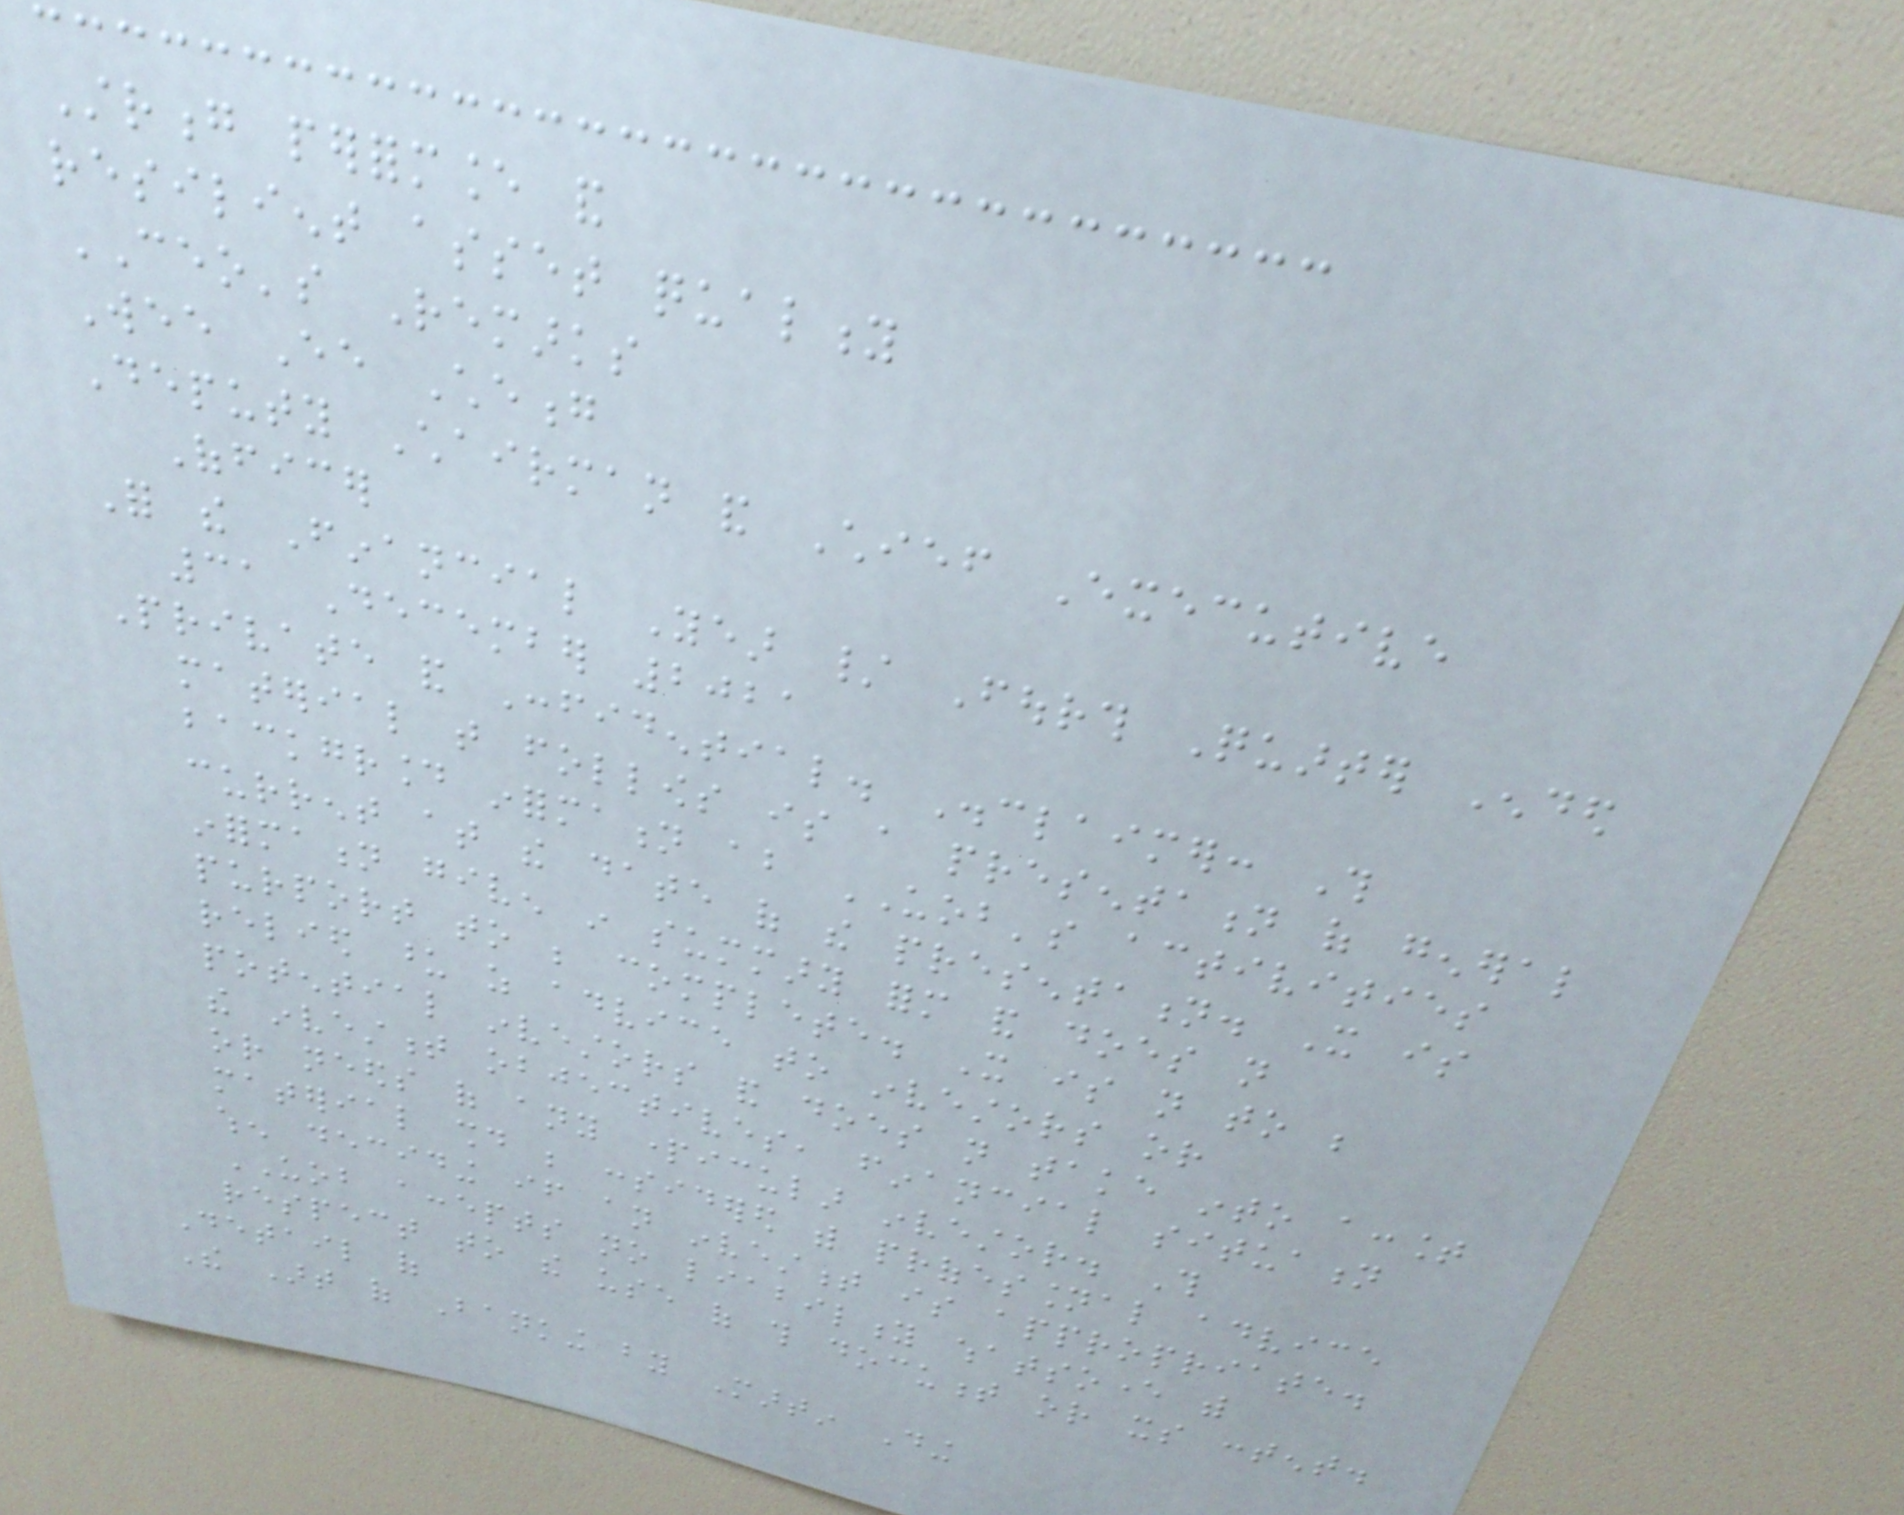Strong performance and
resilient asset quality
CEO's Remarks
Wee Ee Cheong
Deputy Chairman and Chief Executive
Officer
For the Financial Year / Fourth Quarter Ended
31 December 2021
Private and Confidential. Disclaimer: This
material that follows is a presentation of general
background information about UOB's activities
current at the date of the presentation. It is
information given in summary form and does not
purport to be complete. It is not to be
relied upon as advice to investors or
potential investors and does not take into account
the investment objectives, financial situation
or needs of any particular investor. This
material should be considered with professional advice
when deciding if an investment is appropriate.
UOB accepts no liability whatsoever with
respect to the use of this document or its content.
Detail of
The Art of Banking by Martin Ding
